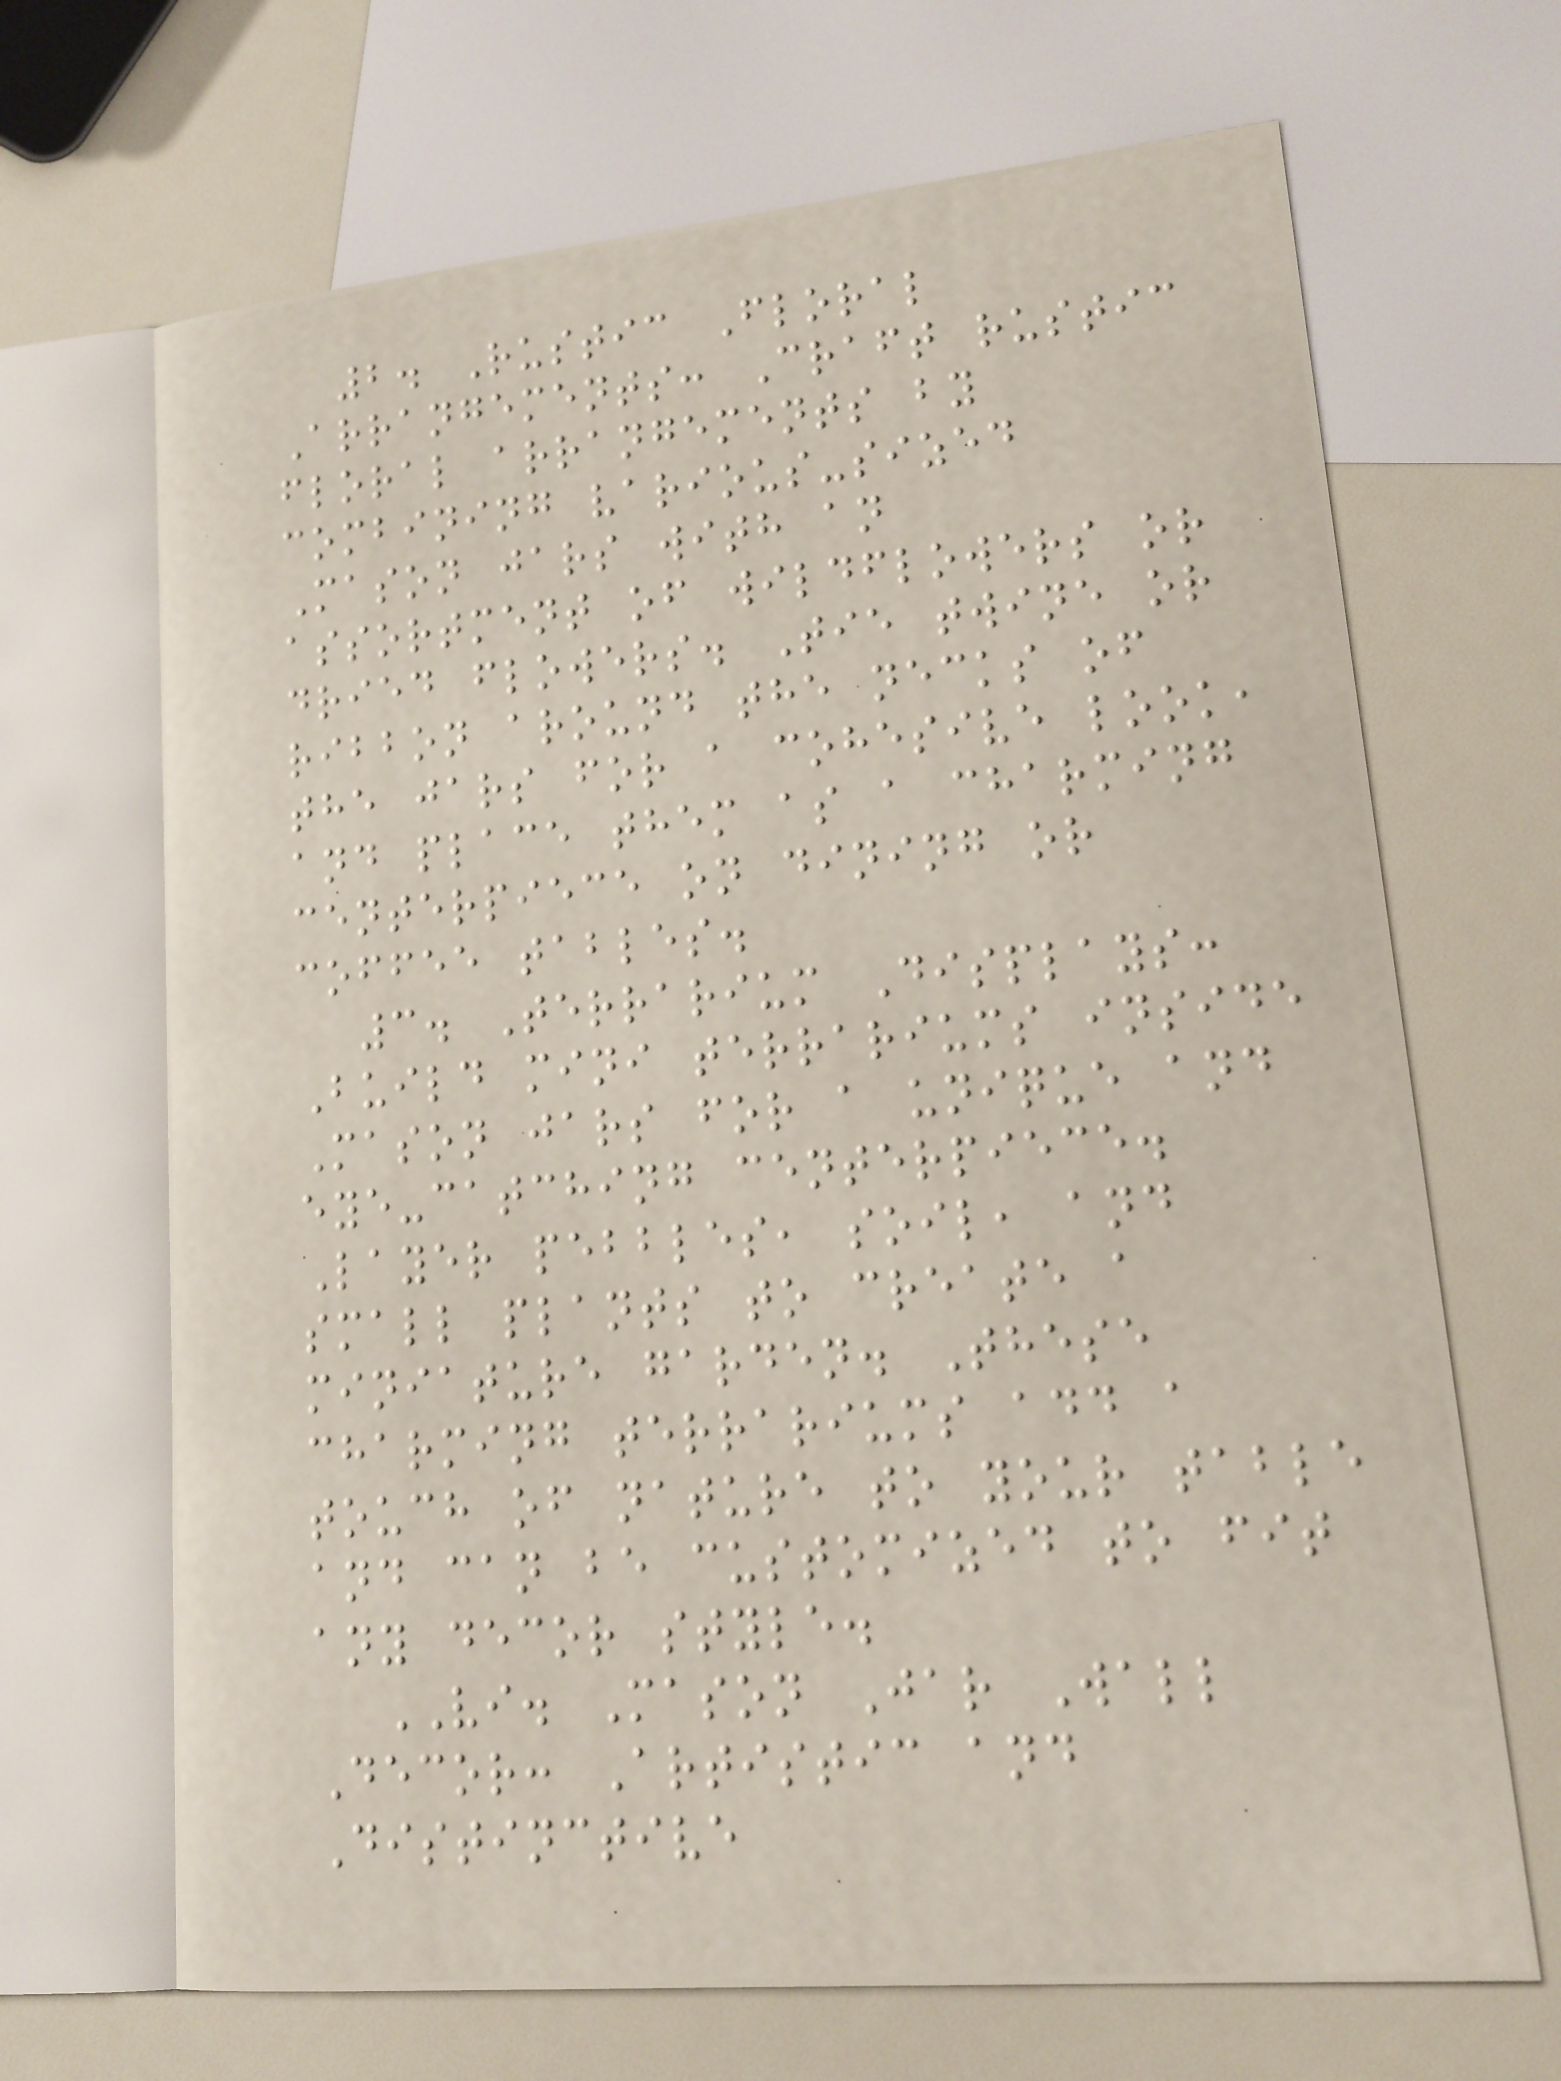2. Rustic Floral
Arrangements: Craft rustic
floral arrangements by
combining various-sized
Mason jars with an
assortment of wildflowers or
dried flowers. Tie twine or
ribbon around the necks of
the jars for a cohesive look,
and place them as a charming
centerpiece on dining or
coffee tables.
3. Terrarium Displays:
Build mini terrariums inside
Mason jars for a unique and
eye-catching centerpiece.
Layer pebbles, soil, and
small plants to create a
miniature garden. These
charming terrariums add a
touch of nature to your table
and can be customized to fit
any decor style.
VI. Mason Jar Wall
Decor: Artistic and
Distinctive
